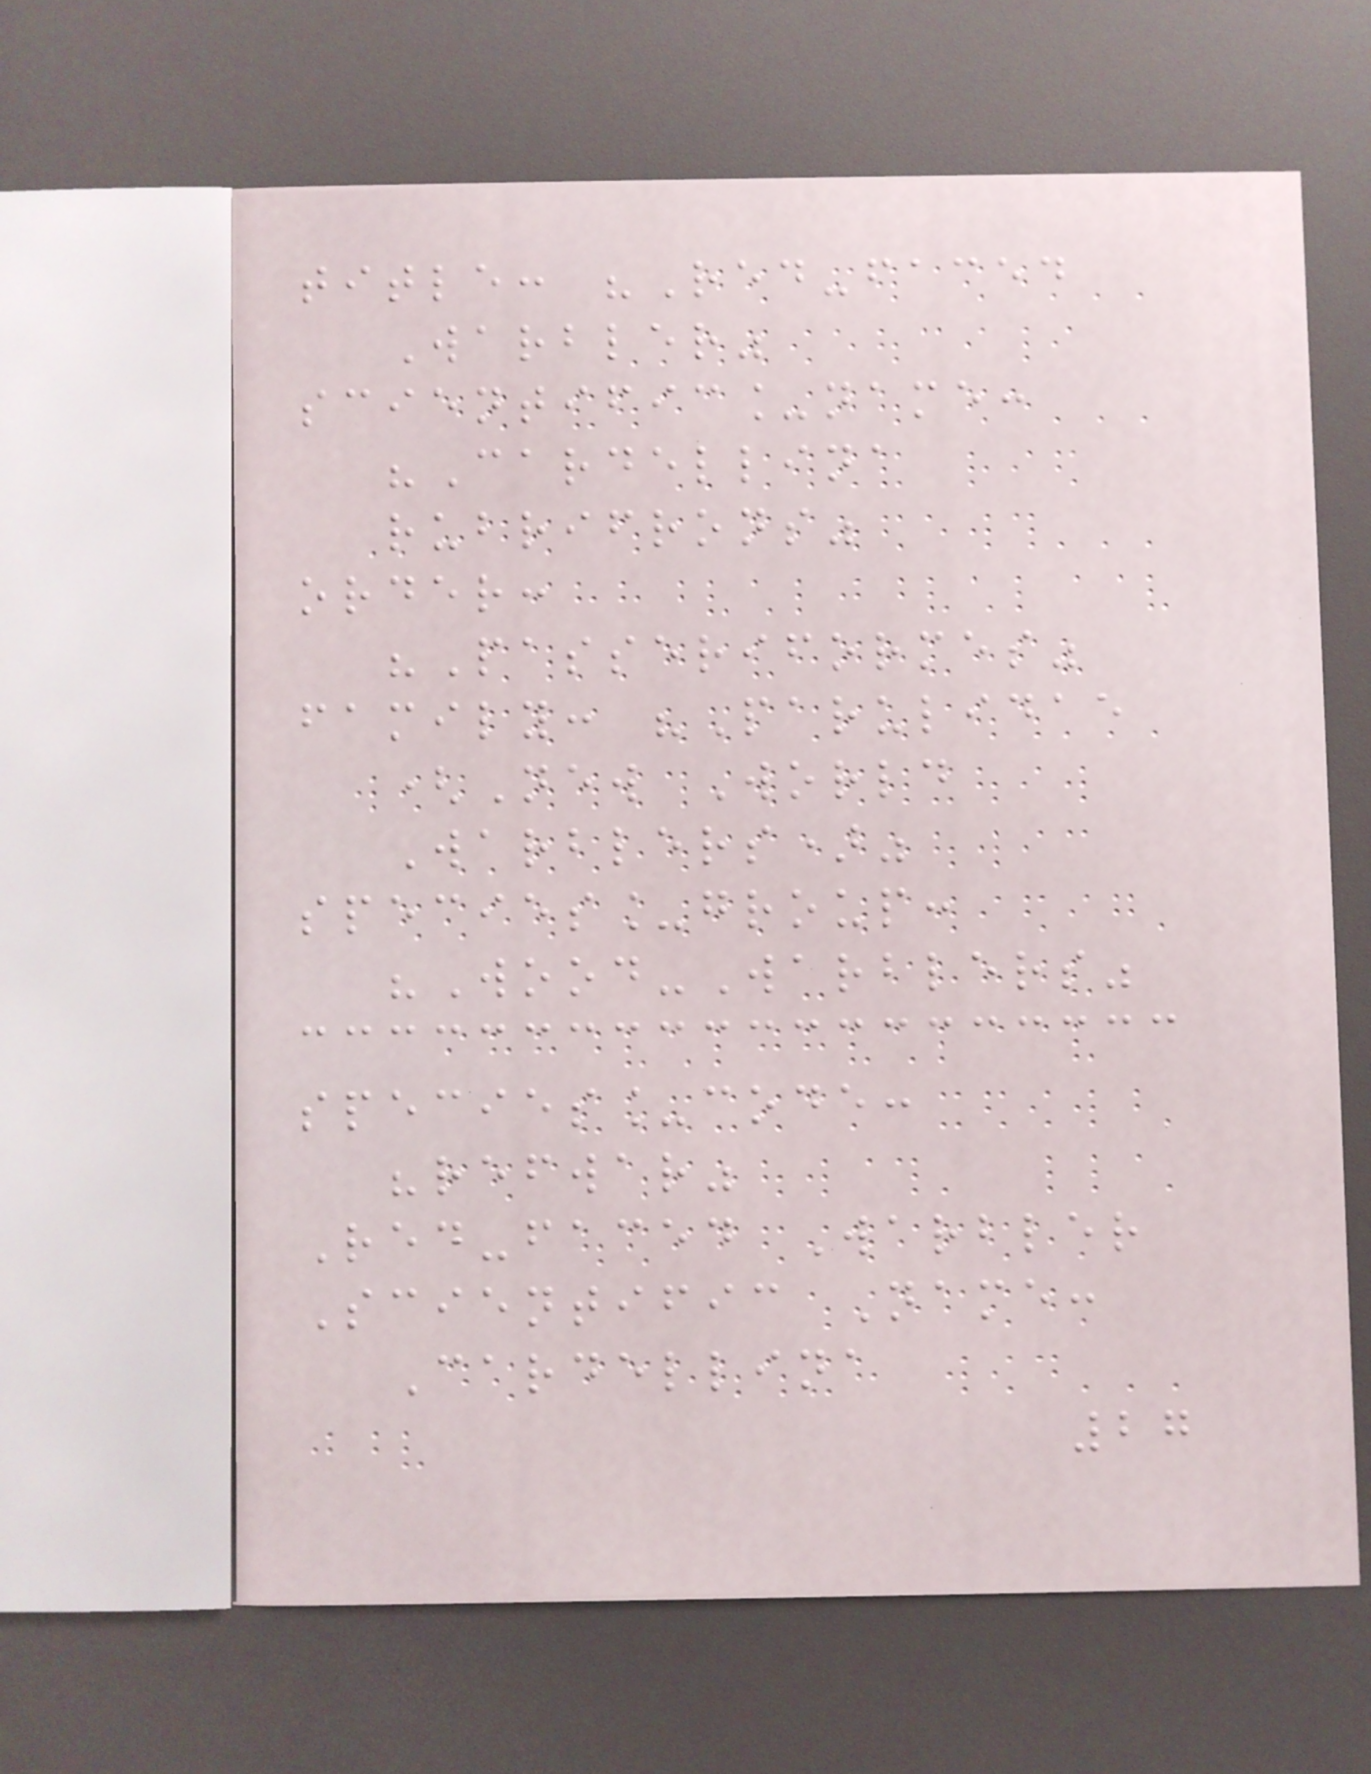title: "Red-faced
Warbler"
scientific_name:
"Cardellina
rubrifrons"
order:
"Passeriformes"
family: "Parulidae
(New World
Warblers)"
species_group:
"Wood-Warblers"
species_code:
"refwar"
Red-faced Warbler
Scientific Name:
Cardellina
27
